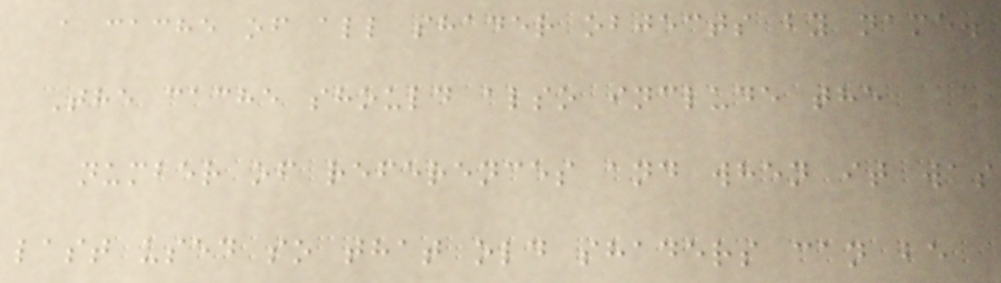a cache of all shader objects by name.
The cache should also include the
number of references and when it was
last used so that old shaders can be
